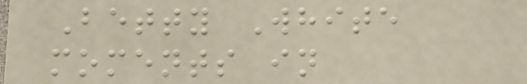Betty White
moments in
